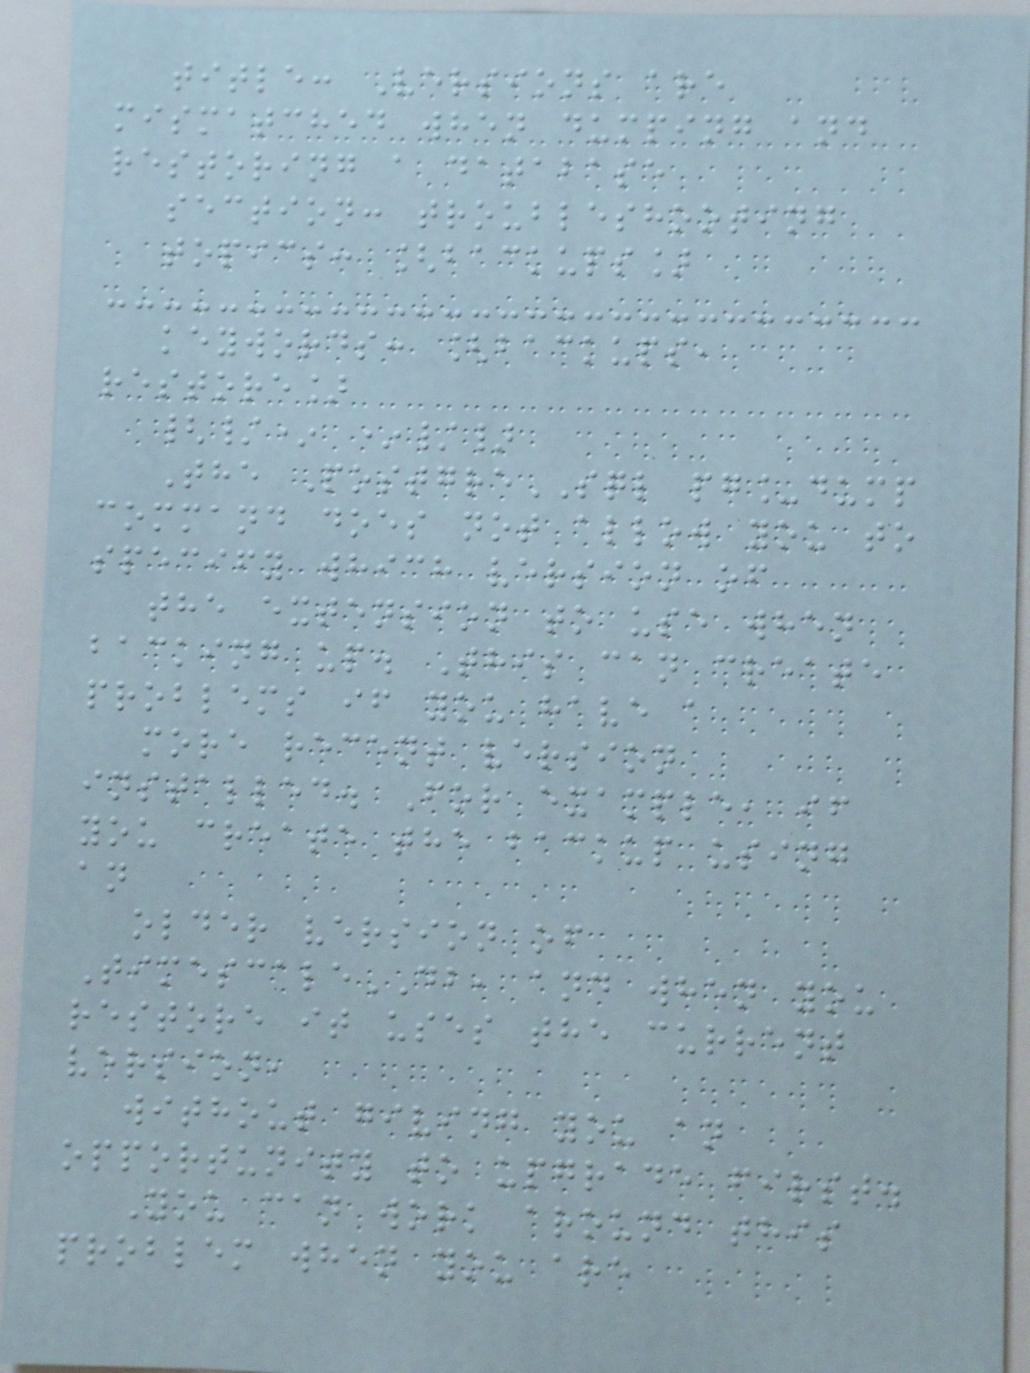title: Versions are
mismatched when dumping and
restoring a database
section: troubleshooting
topics: [backups]
keywords: [backups,
restore]
{/* */}
The PostgreSQL pg_dump
command does not allow you to
specify which version of
the extension to use when
backing up. This can create
problems if you have a
more recent version
installed. For example, if
you create the backup using
an
older version of
TimescaleDB, and when you
restore it uses the current
version,
without giving you an
opportunity to upgrade first.
You can work around this
problem when you are
